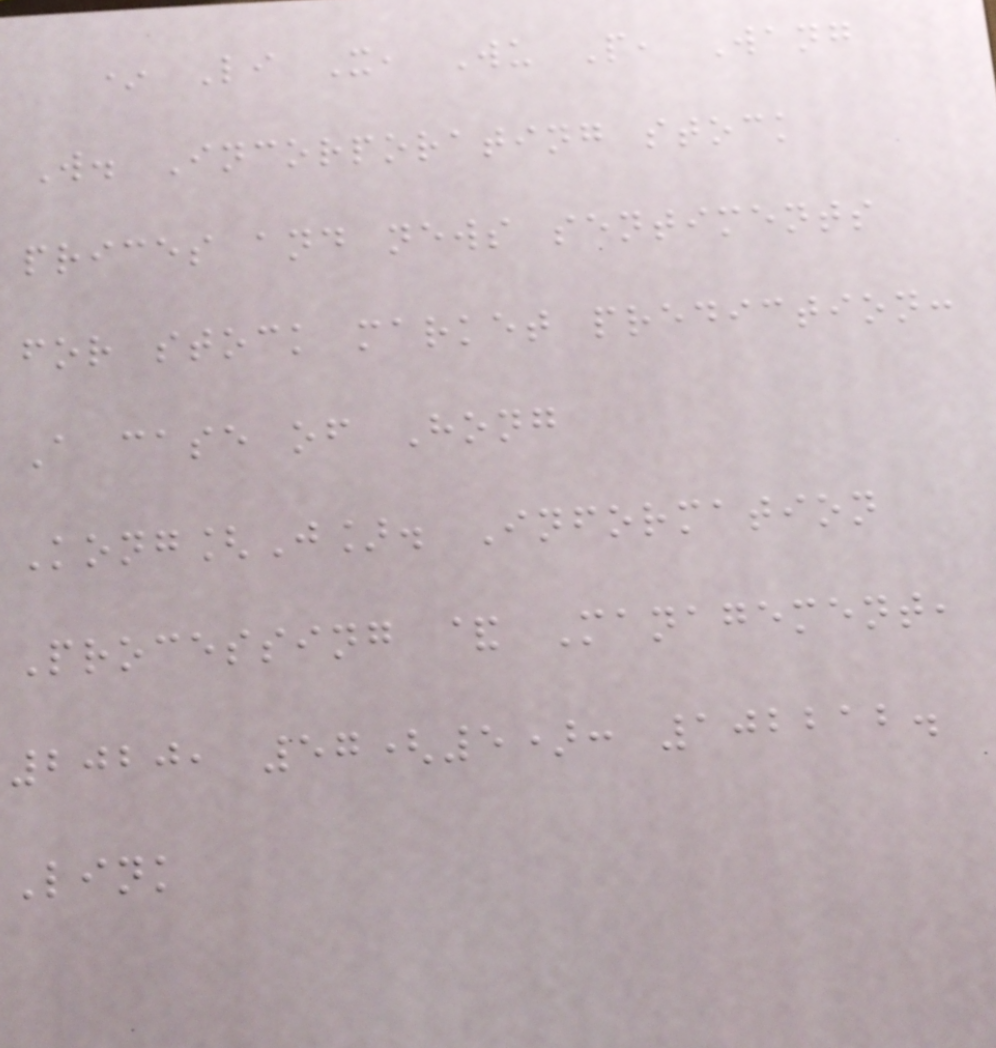* Li X, Wu P, Wang
W. Incorporating stock
prices and news sentiments
for stock market prediction:
A case of Hong
Kong[J]. Information
Processing & Management,
2020, 57(5): 102212.
Link
